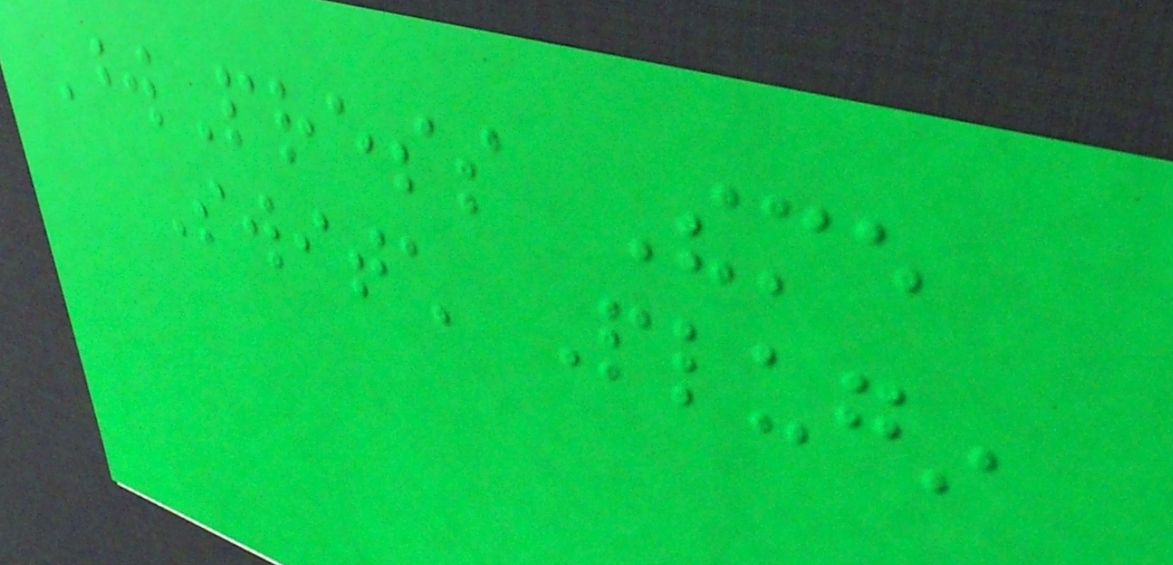WordPress Theme
Switch Plugin
